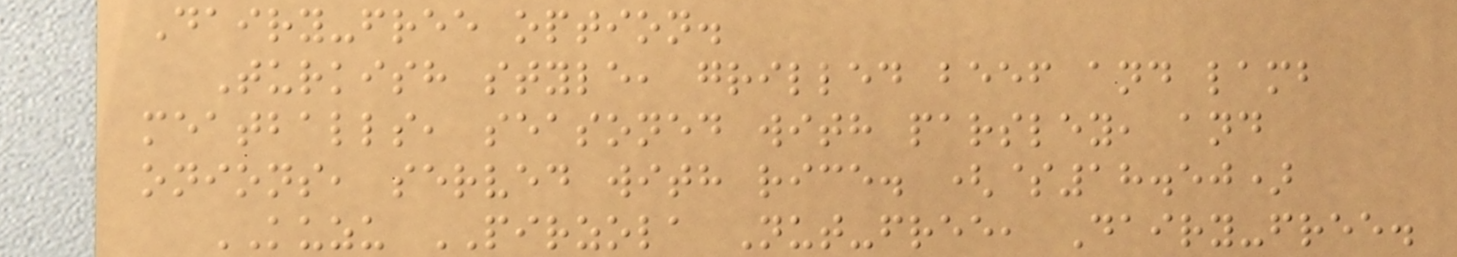Dairy-free option.
Turkish style, grilled beef and lamb
meatballs, seasoned with parsley, and
onions, served with rice. ($18.50)
KUZU PIRZOLA Nut-free, Dairy-free.
